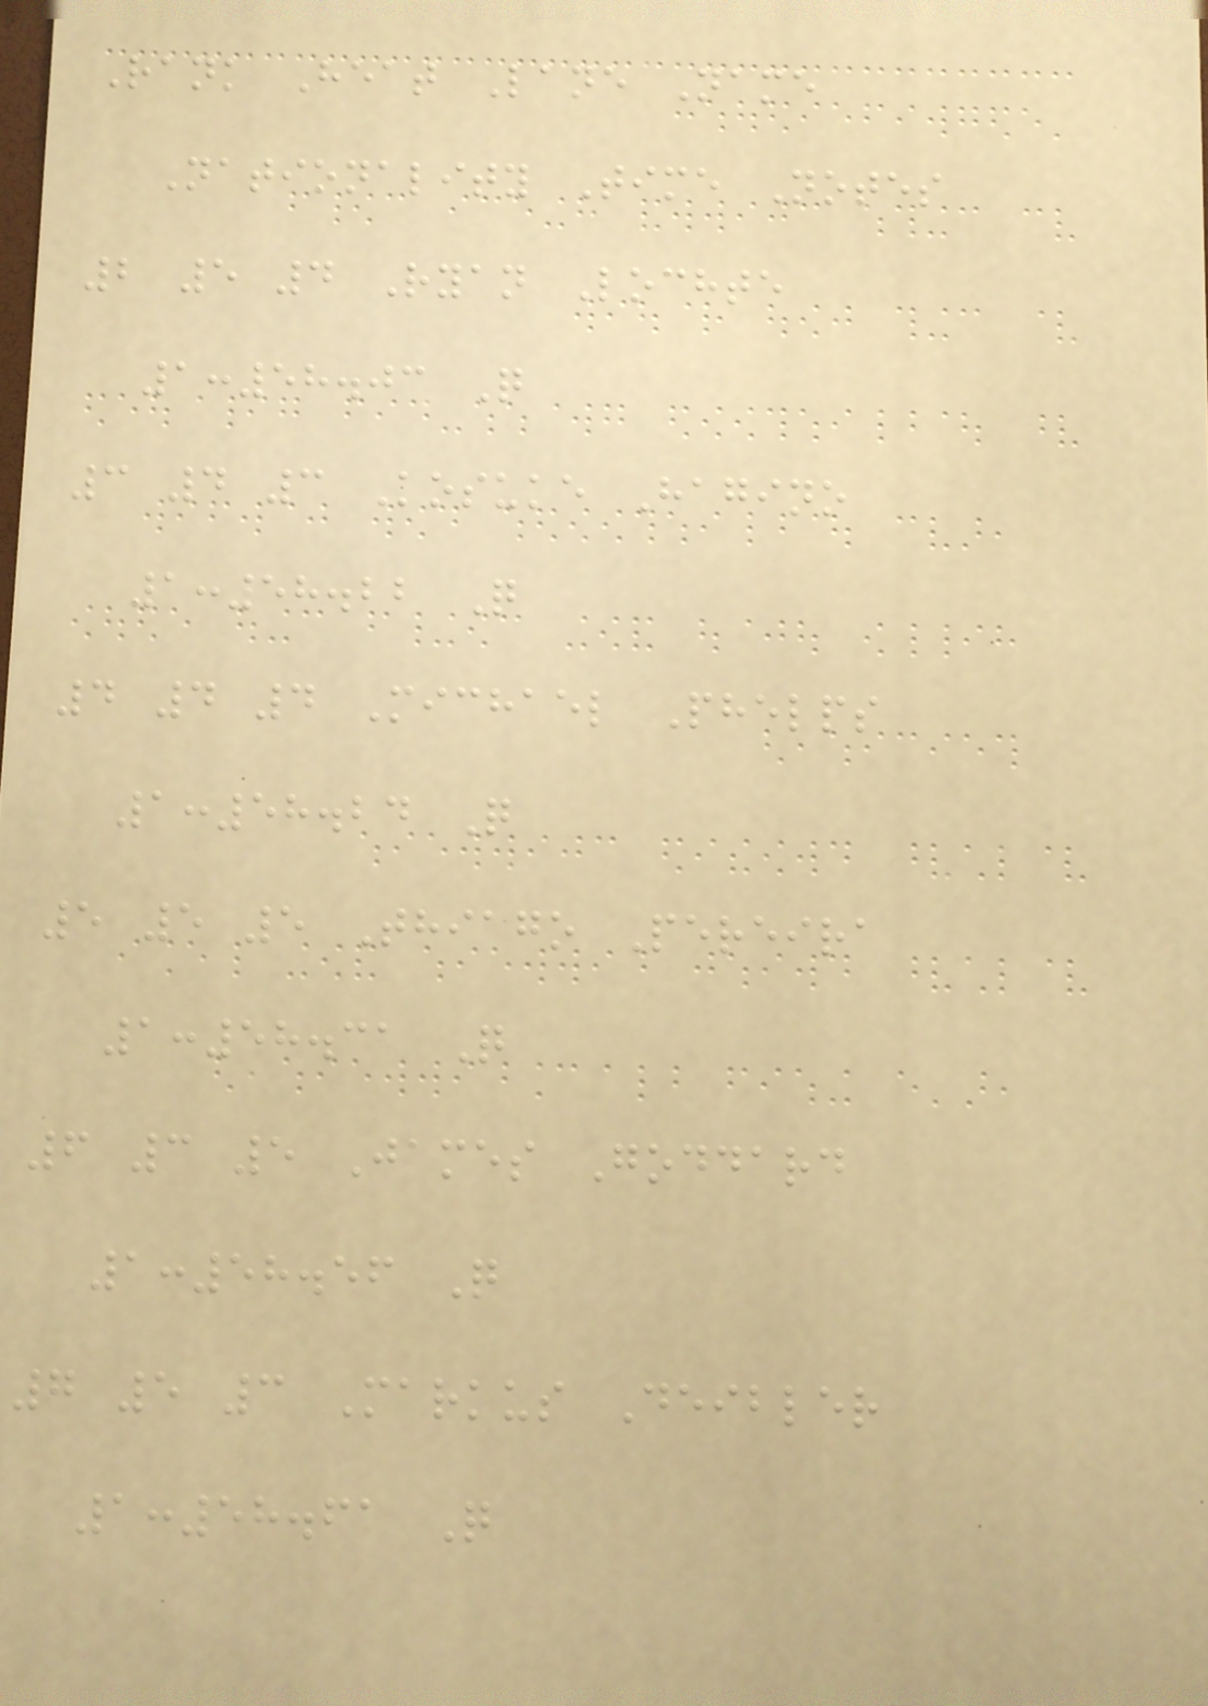Rank Heat Lane Name
Nationality Time Notes
2 5 4 Ryan Lochte
1:58.03 Q
3 4 3 Kosuke Hagino
1:58.22 Q
4 4 4 Michael Phelps
1:58.24 Q
5 5 5 Thiago Pereira
1:58.31 Q
6 3 5 James Goddard
1:58.56 Q
7 5 3 Markus Deibler
1:58.61 Q
